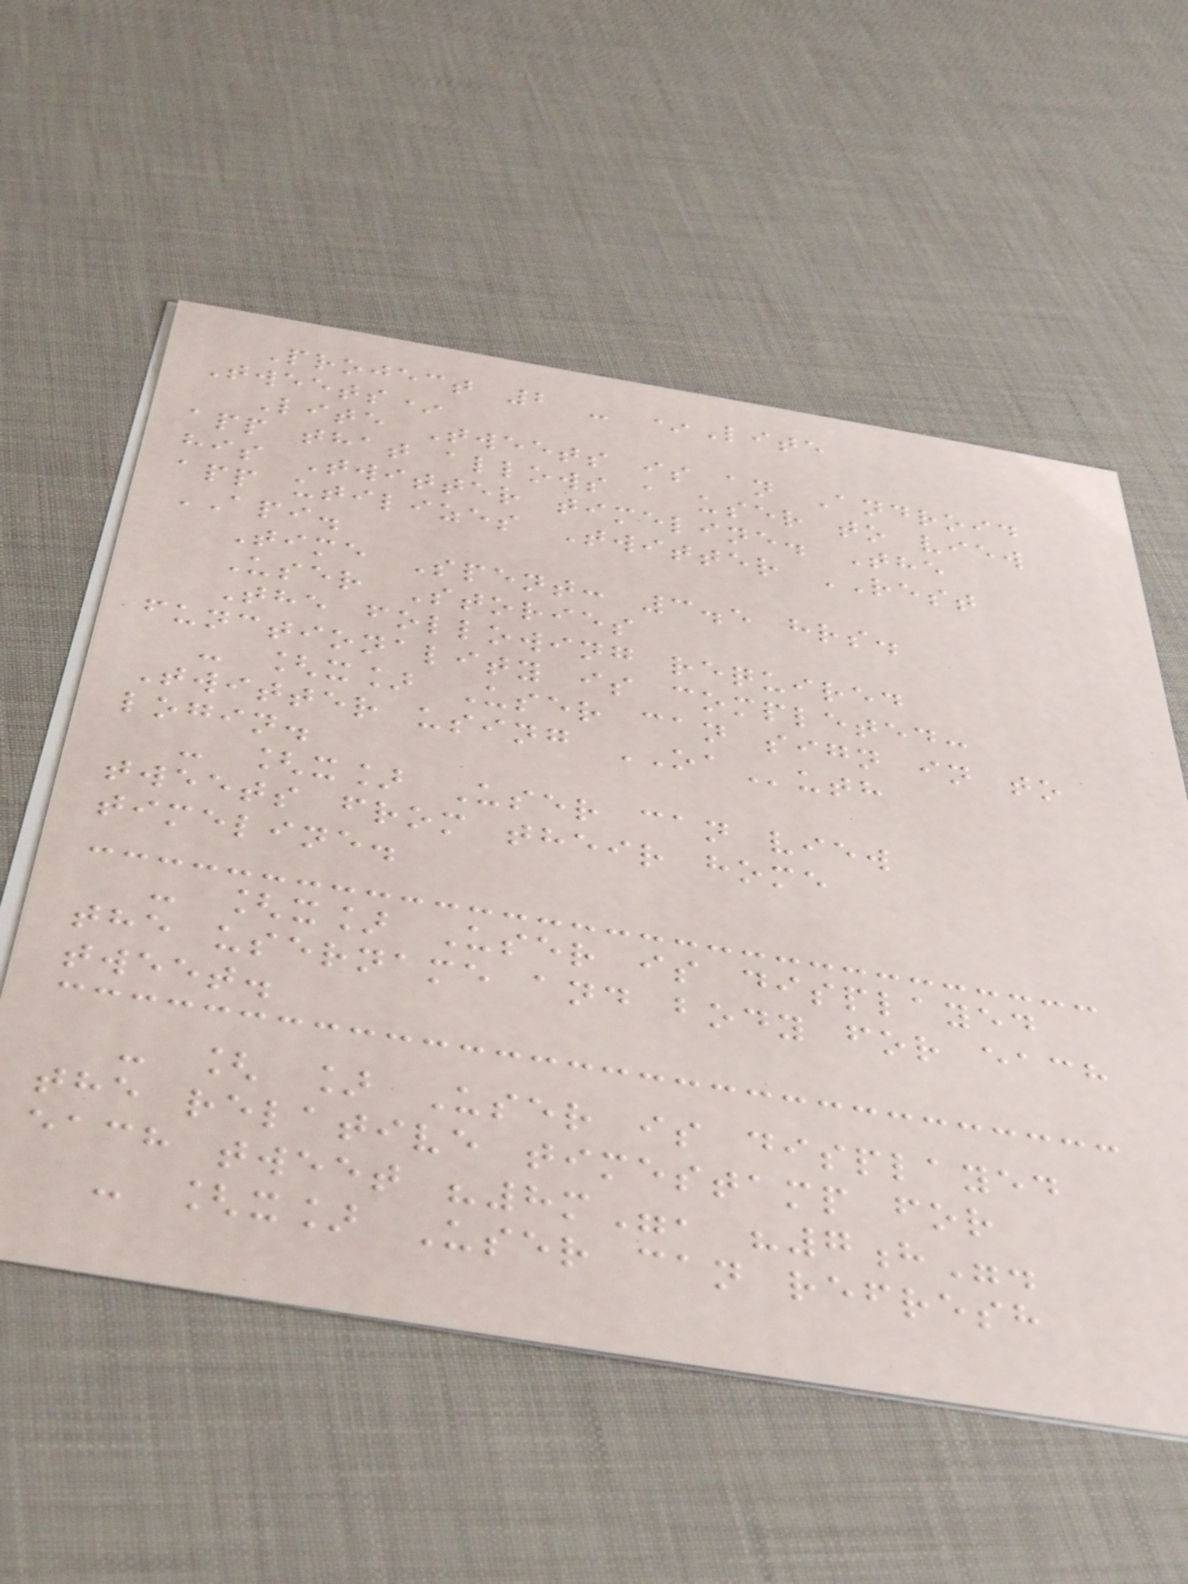Project 2 - *Lite
Tweets*
Lite Tweets is an Android
app that allows a user to view
his Twitter timeline. The
app utilizes Twitter REST
API.
Time Spent: 3.5 hrs.
User Stories
The following required
functionality is completed:
- [x] User can sign in to
Twitter using OAuth
login.
- [x] User can view
tweets from their home
timeline.
- [x] User is displayed
the username and body for each
tweet.
- [ ] User is displayed
the relative timestamp for
each tweet "8m", "7h".
- [x] User can refresh
